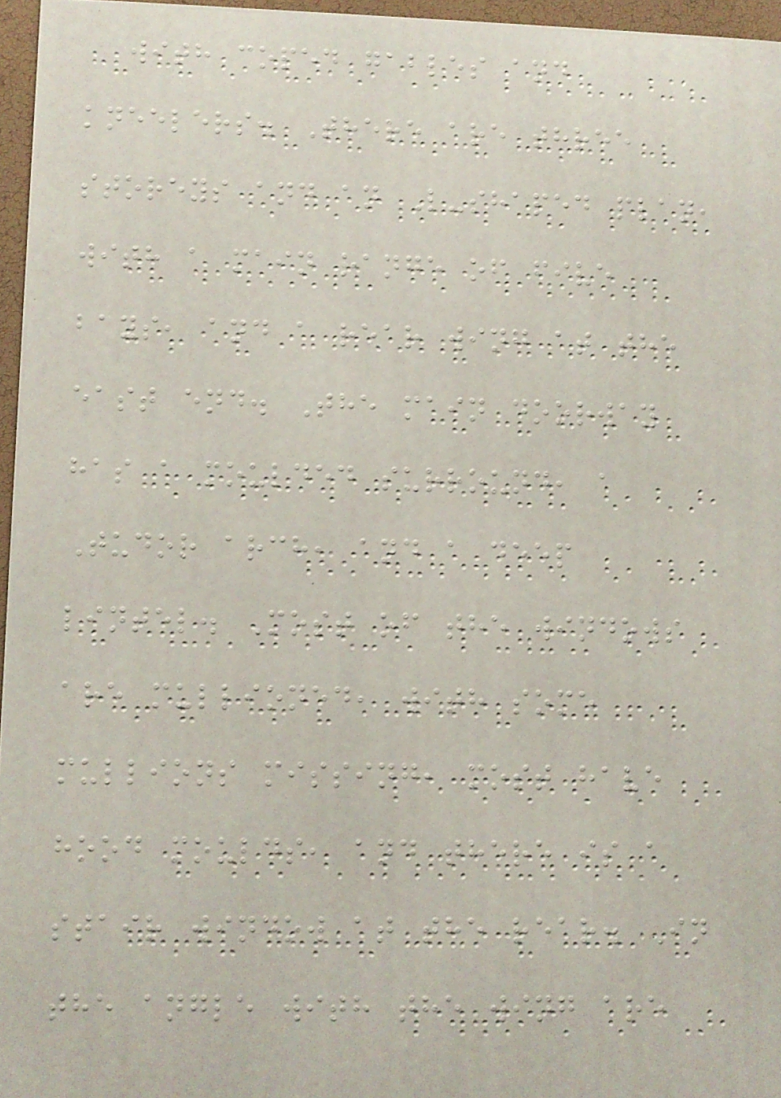with coped gables and
kneelers. There are three
storeys and an L-shaped plan,
with a main range of five
bays, and a rear wing at the
east end. The main doorway
has a moulded surround, a
Tudor arch, and a deep
lintel. Most of the windows
are mullioned, with some
mullions missing, most have
hood moulds, and there is a
stair window at the rear. In
the angle with the wing are
